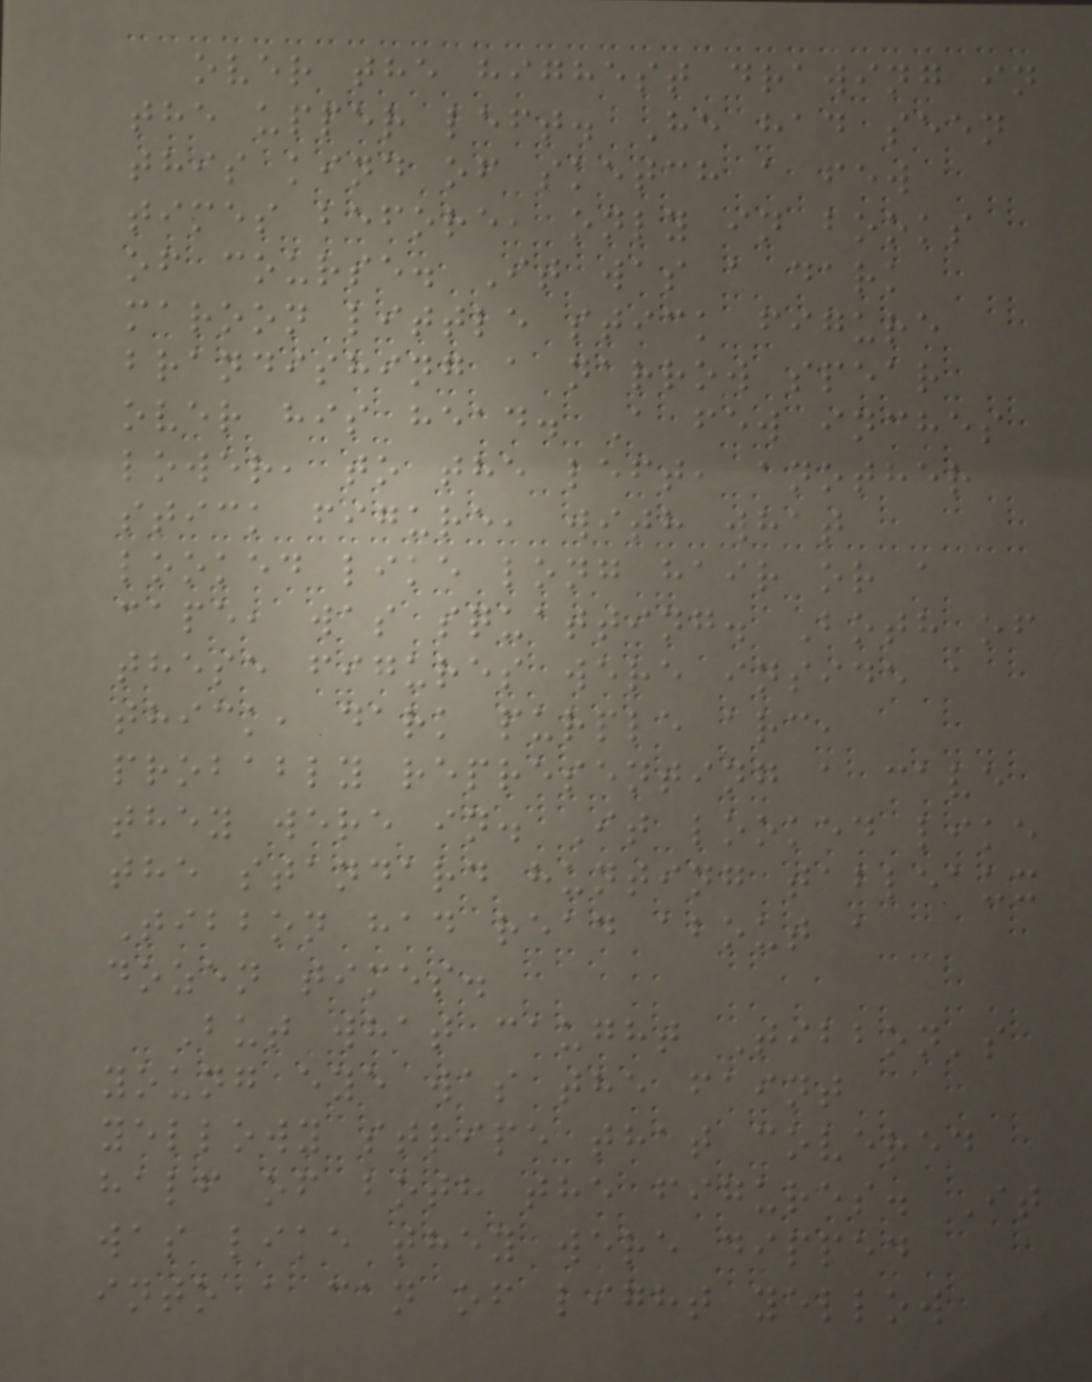over the highest drawing in
the upper left. He had seen
this kind of sketch a few
times before, only in books
of course. It was a dark
maroon little stick figure
brandishing a narrow spear
over his head. A few inches
lower, to the left, another
stick figure, with what
looked like long hair or a
cape, was squatting. Both of
these figures were inside a
thick, dark purple arc,
probably representing a cave
they were in. It looked like
the standard hunting tableaux
Tibbon had read about a
dozen times.
But what caught Tibbon's
young eye was the faint
yellowy stripe that covered
half of both the figures. It
was like they were dipped
into a can of light yellow
